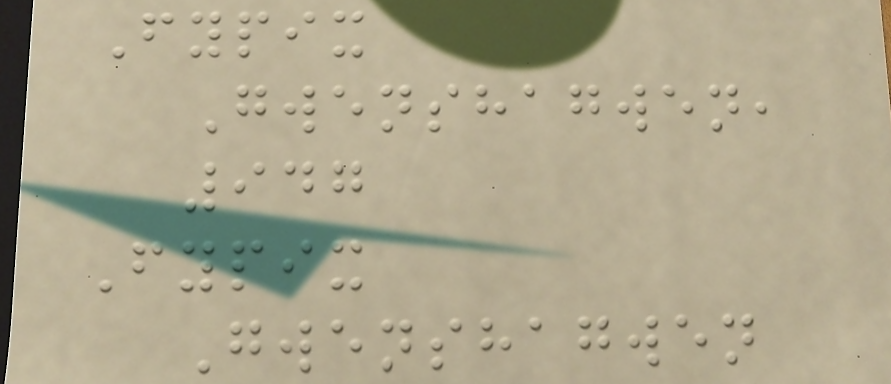Fypix
Gwenshagwen,
947
Fypix
Gwenshagwen
